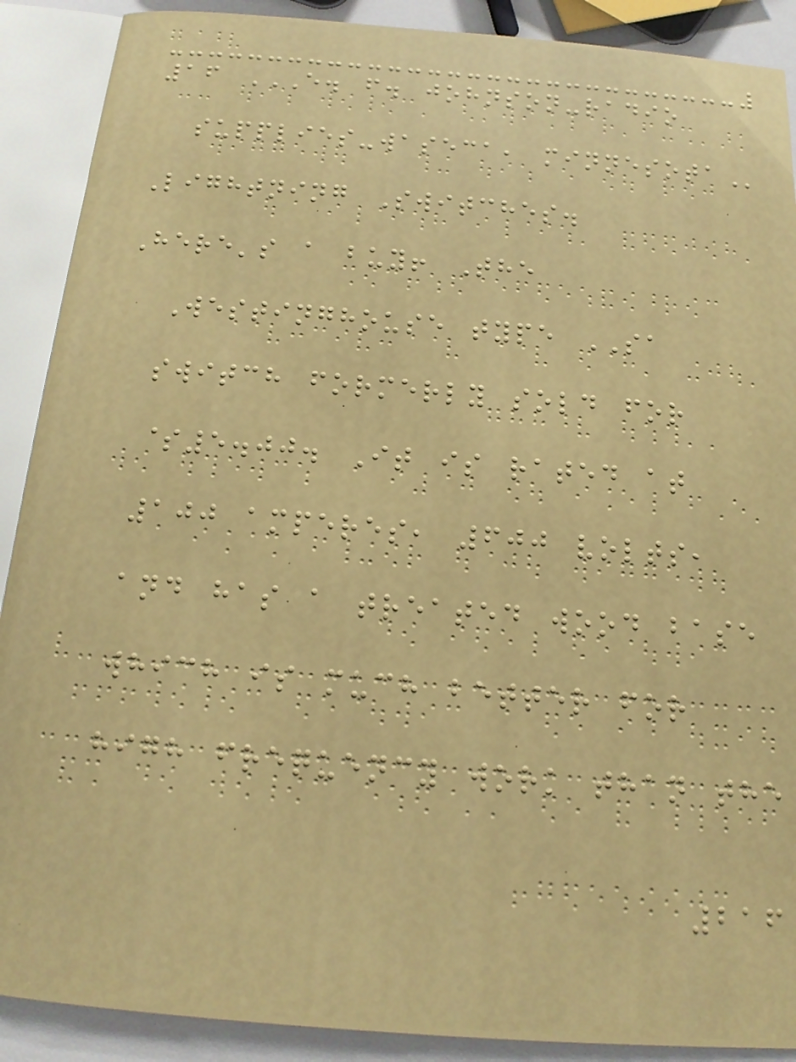16 E. F. JOHNSON-RADIO
SUPPLIES-WASECA, MINNESOTA
Lightning Switches.
Here's a buy! The
Westinghouse type SA
switch formerly sold for
$5.00. It is rated at
100 amperes, 600 volts,
and has a treated wood base
which is much better for
high frequency work than the
216
